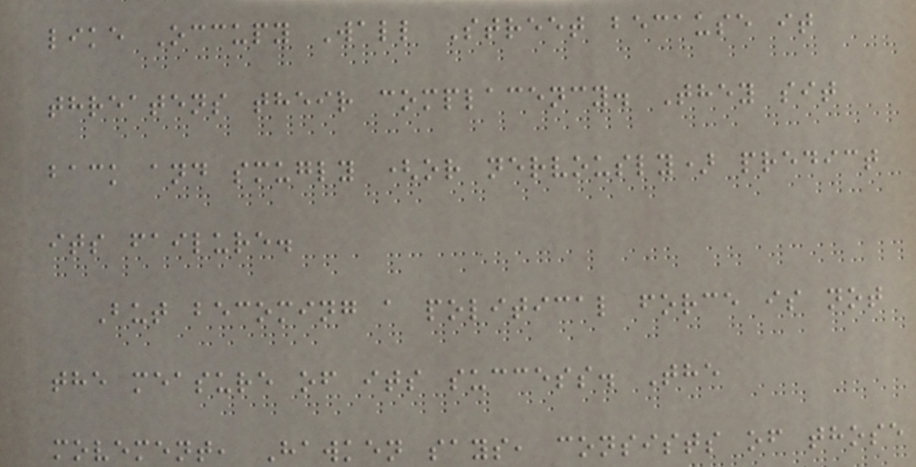like Occupy Wall Street because it
threatens their complacency. They sit
back and smugly (or nervously) predict
its failure.
But becoming a political force is not
the measure of its success. The
movement, Hawken says, consists of those
